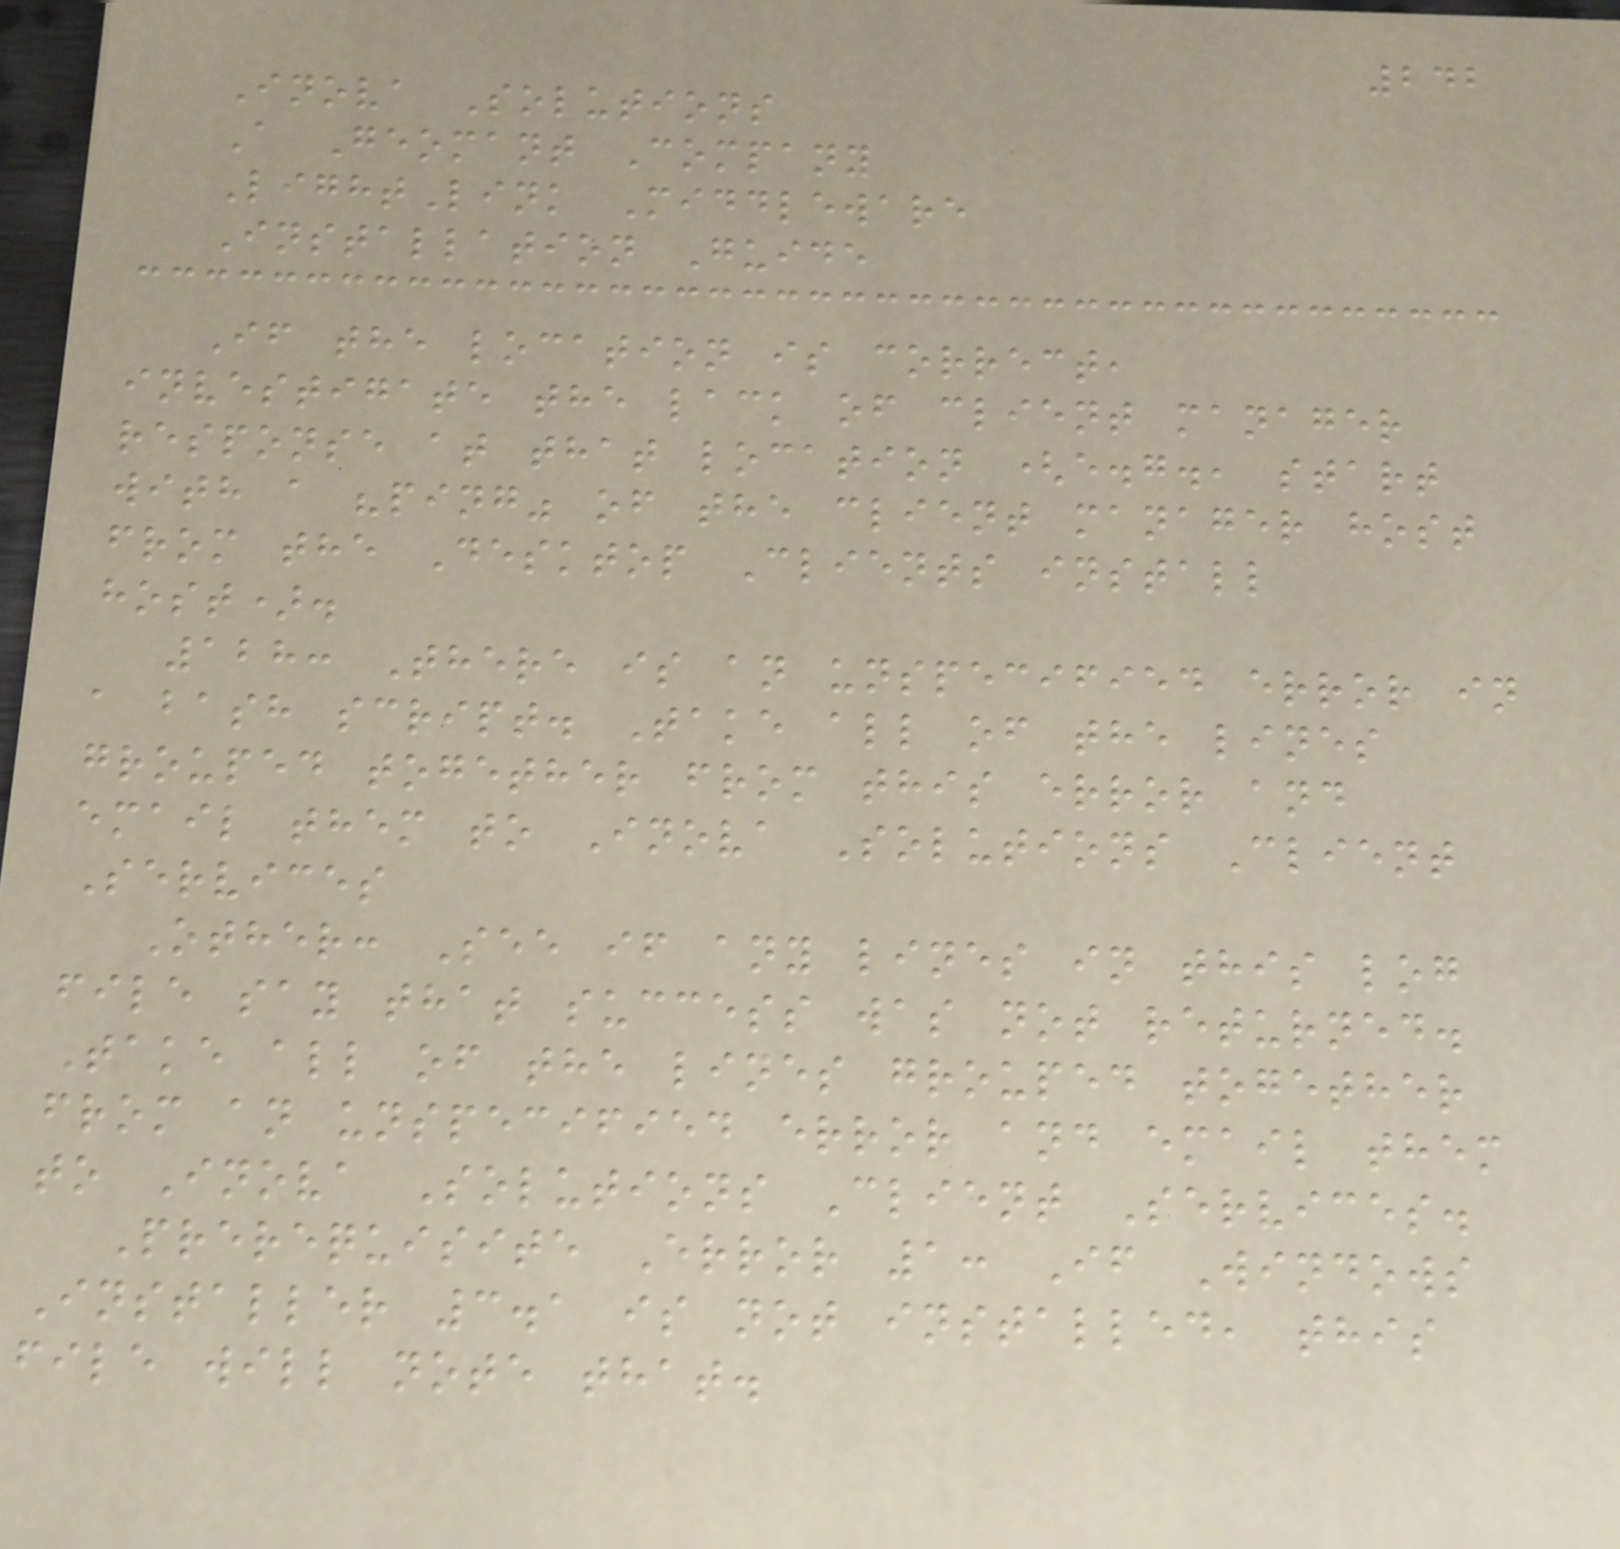242
Inova Solutions
A Geomant Company
LightLink Middleware
Installation Guide
If the location is correct,
investigate the lack of client manager
response at that location (e.g., start
with a "ping" of the client manager host
from the Desktop Clients install
host).
128: There is an unspecified error in
a bash script. Take all of the lines
grouped together from this error and
email them to Inova Solutions Client
Services
Other: See if any lines in this log
file say that success was not returned.
Take all of the lines grouped together
from an unspecified error and email them
to Inova Solutions Client Services.
Prerequisite Error 1: If Windows
Installer 3.1 is not installed, this
file will note that.
